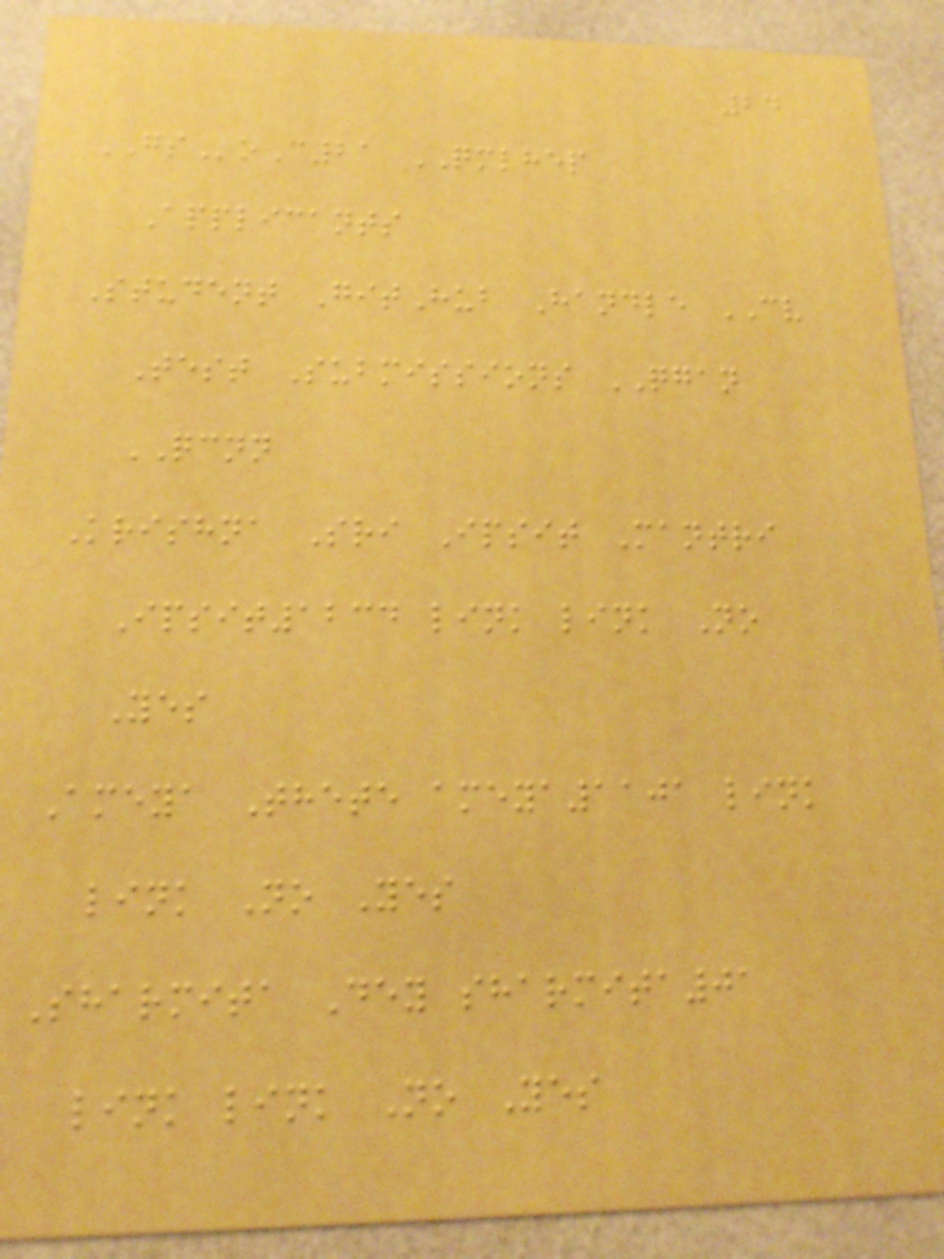24
GSoC21 QMLHEP
Applicants
Student GitHub Handle CV
Test Submissions QGAN
QCNN
Krishna Sri Ipsit Mantri
Ipsit1234 link link No
Yes
Ameya Thete ameya1101 link
link No Yes
Sharmita Dey sharmita01
link link No Yes
